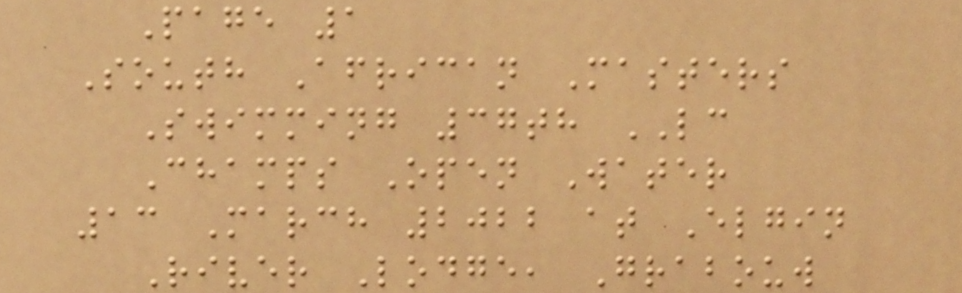Page 1
South African Masters
Swimming 37th LC
Champs Open Water
13 March 2022 at Elgin
River Lodge, Grabouw
